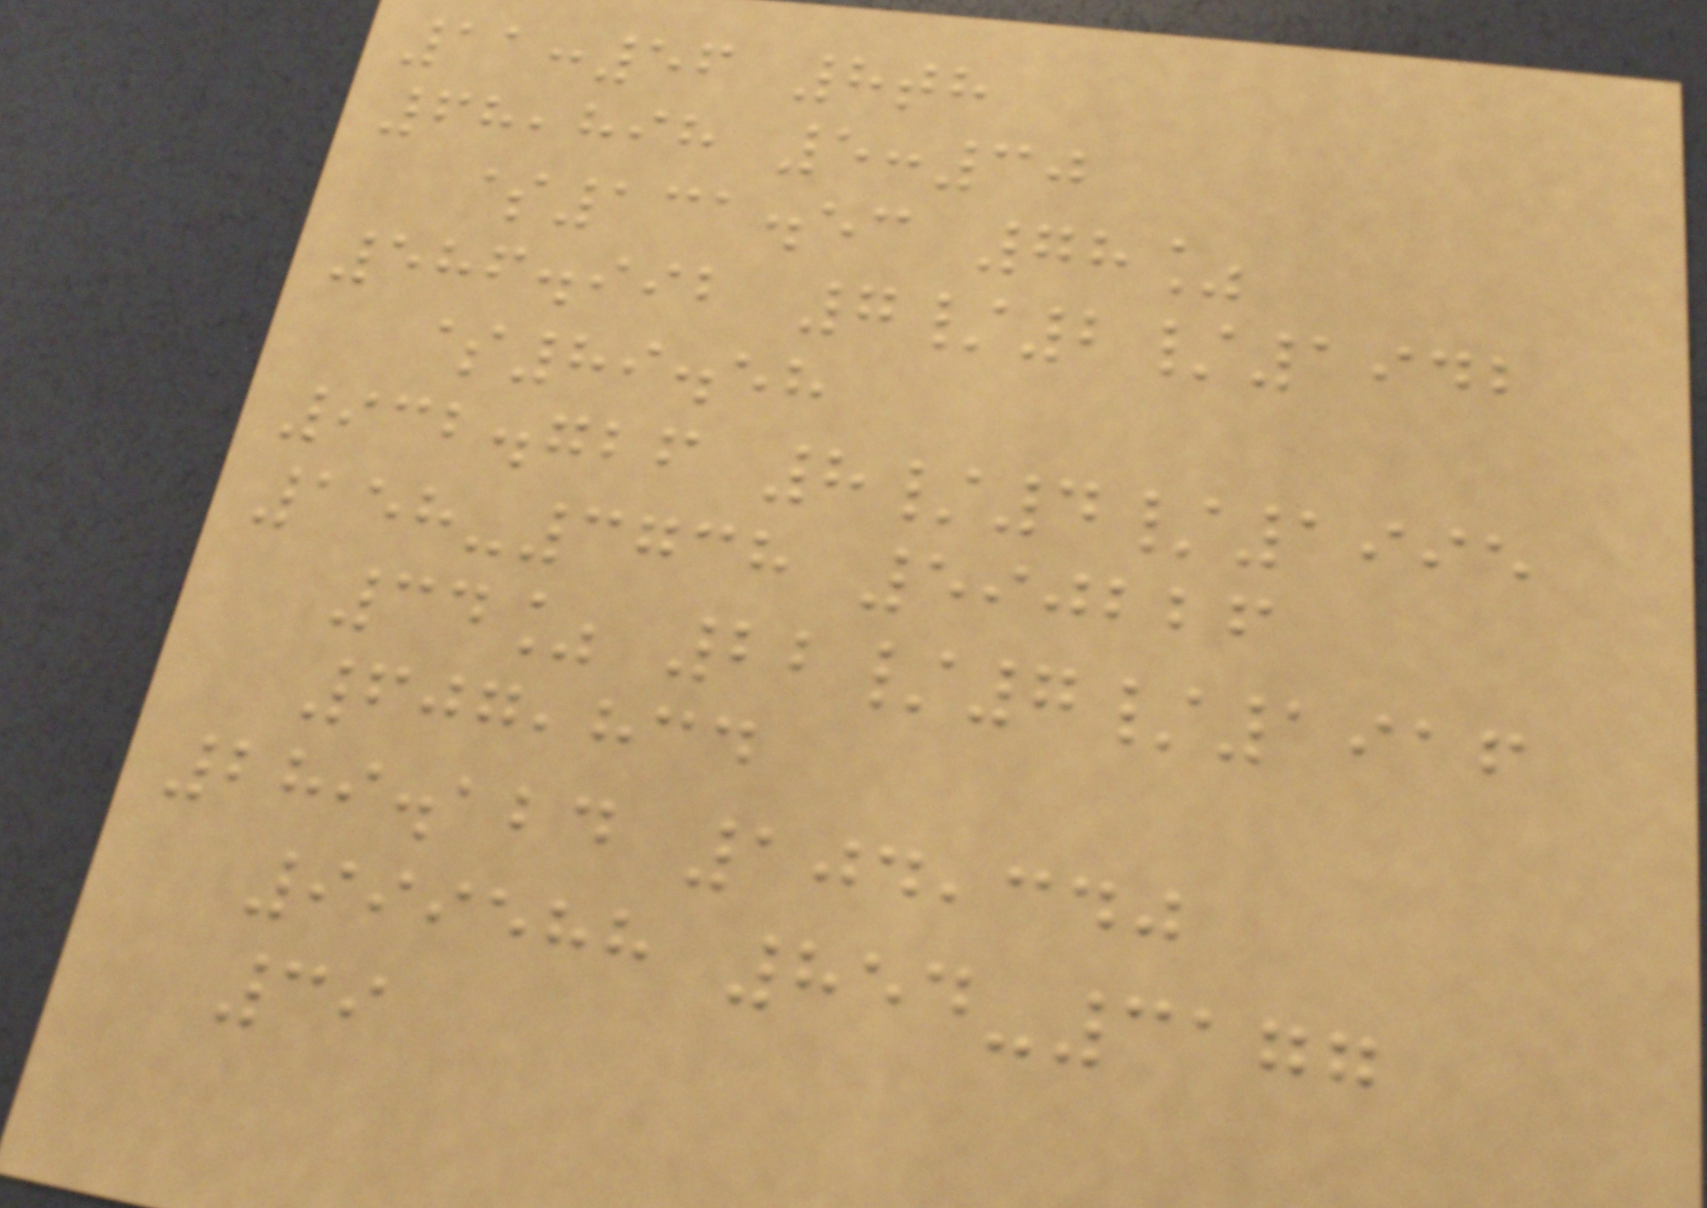11:56 8th
68,898 5:30
$131.53 78%
586.992 7/2/1942
$89.58
932.726 8/4/1995
158-3738 590226
34% 22/7/1916
607,834
289.124 104,340
999588 854-3177
39
